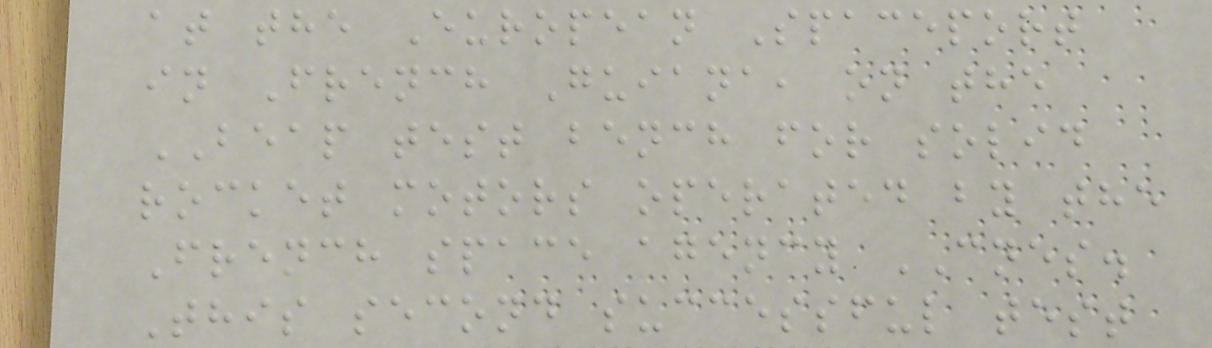at the European Spaceport
in French Guiana, on the
BEAP test bench for solid
rocket motors operated by the
French space agency CNES.
This second successful test
